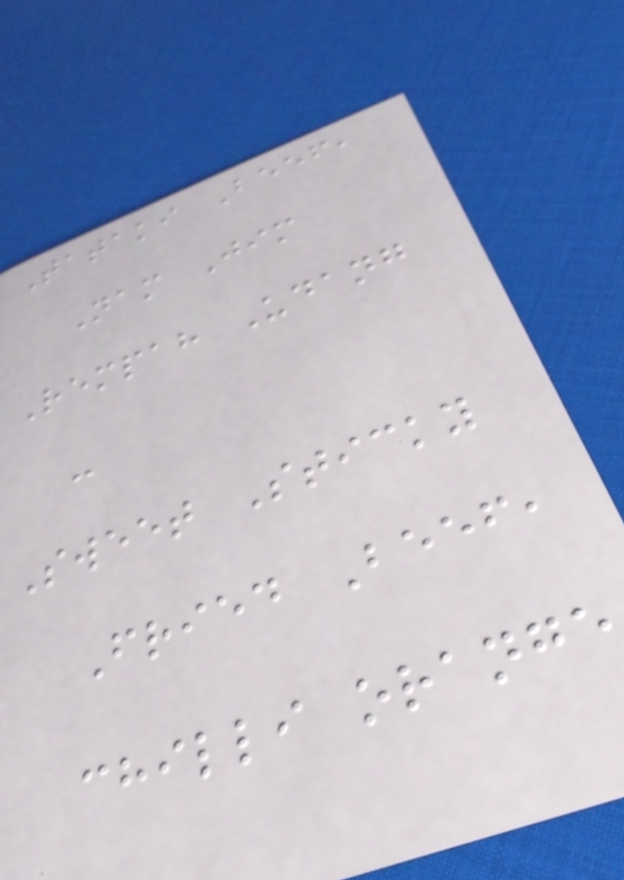Tataki Beef,
Nam Jim
Rempah Udang
-
Sweet Sticky
Fried Beef,
chilli orange
